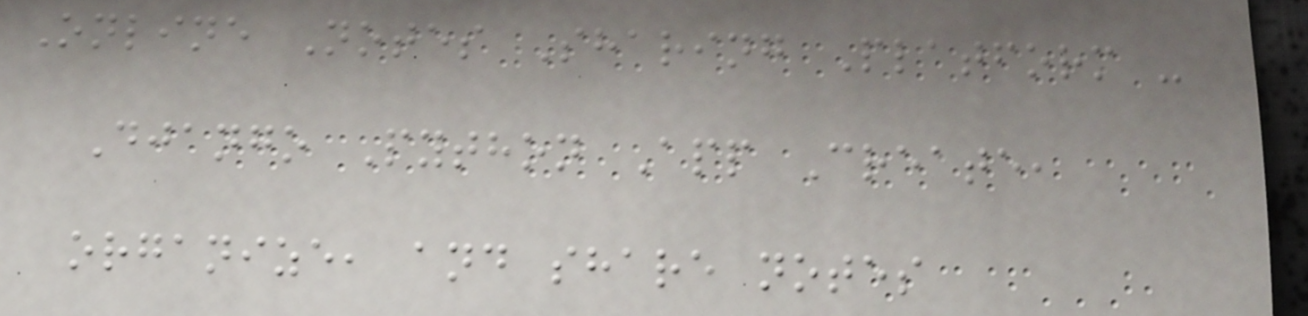Online Notes Sharing Platform -
Django Python App Create,
organize, and share notes
